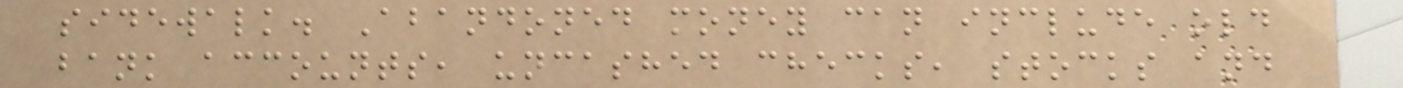sidewalk. Abandoned money can include old
bank accounts, uncashed checks, stocks and
